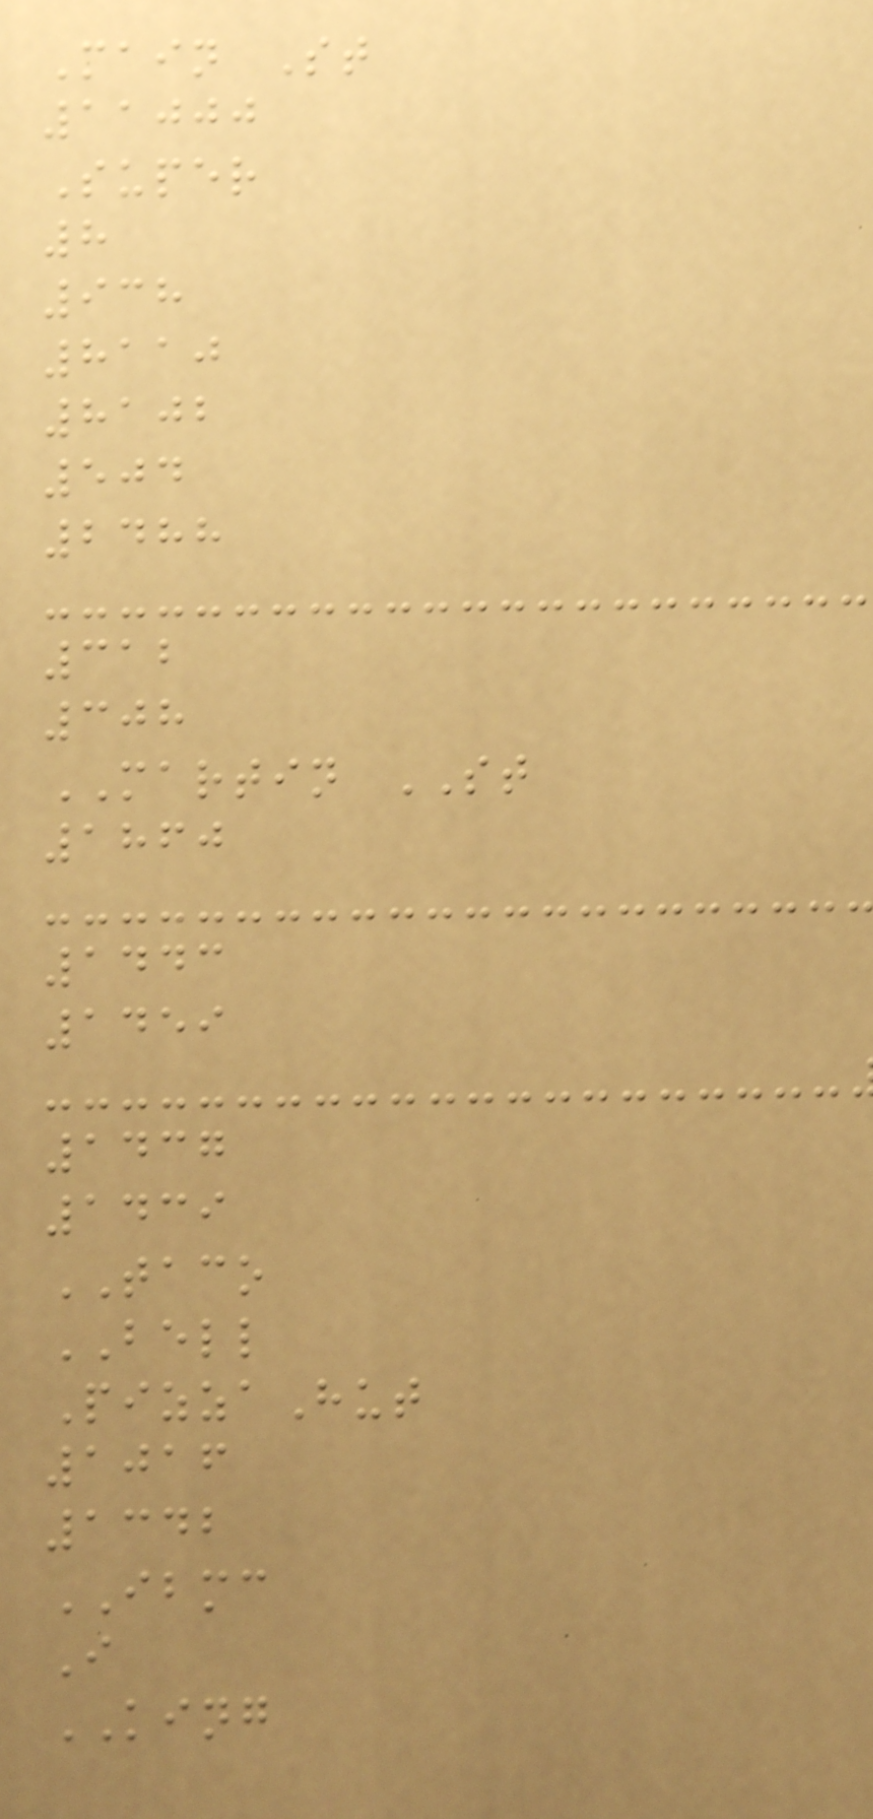Main St
11000
Super
8
938
8110
8102
504
2488
312
308
MARTIN ST
1860
1443
1459
1437
1439
TACO
BELL
PizzaHut
1016
1342
IBMC
I
KING
